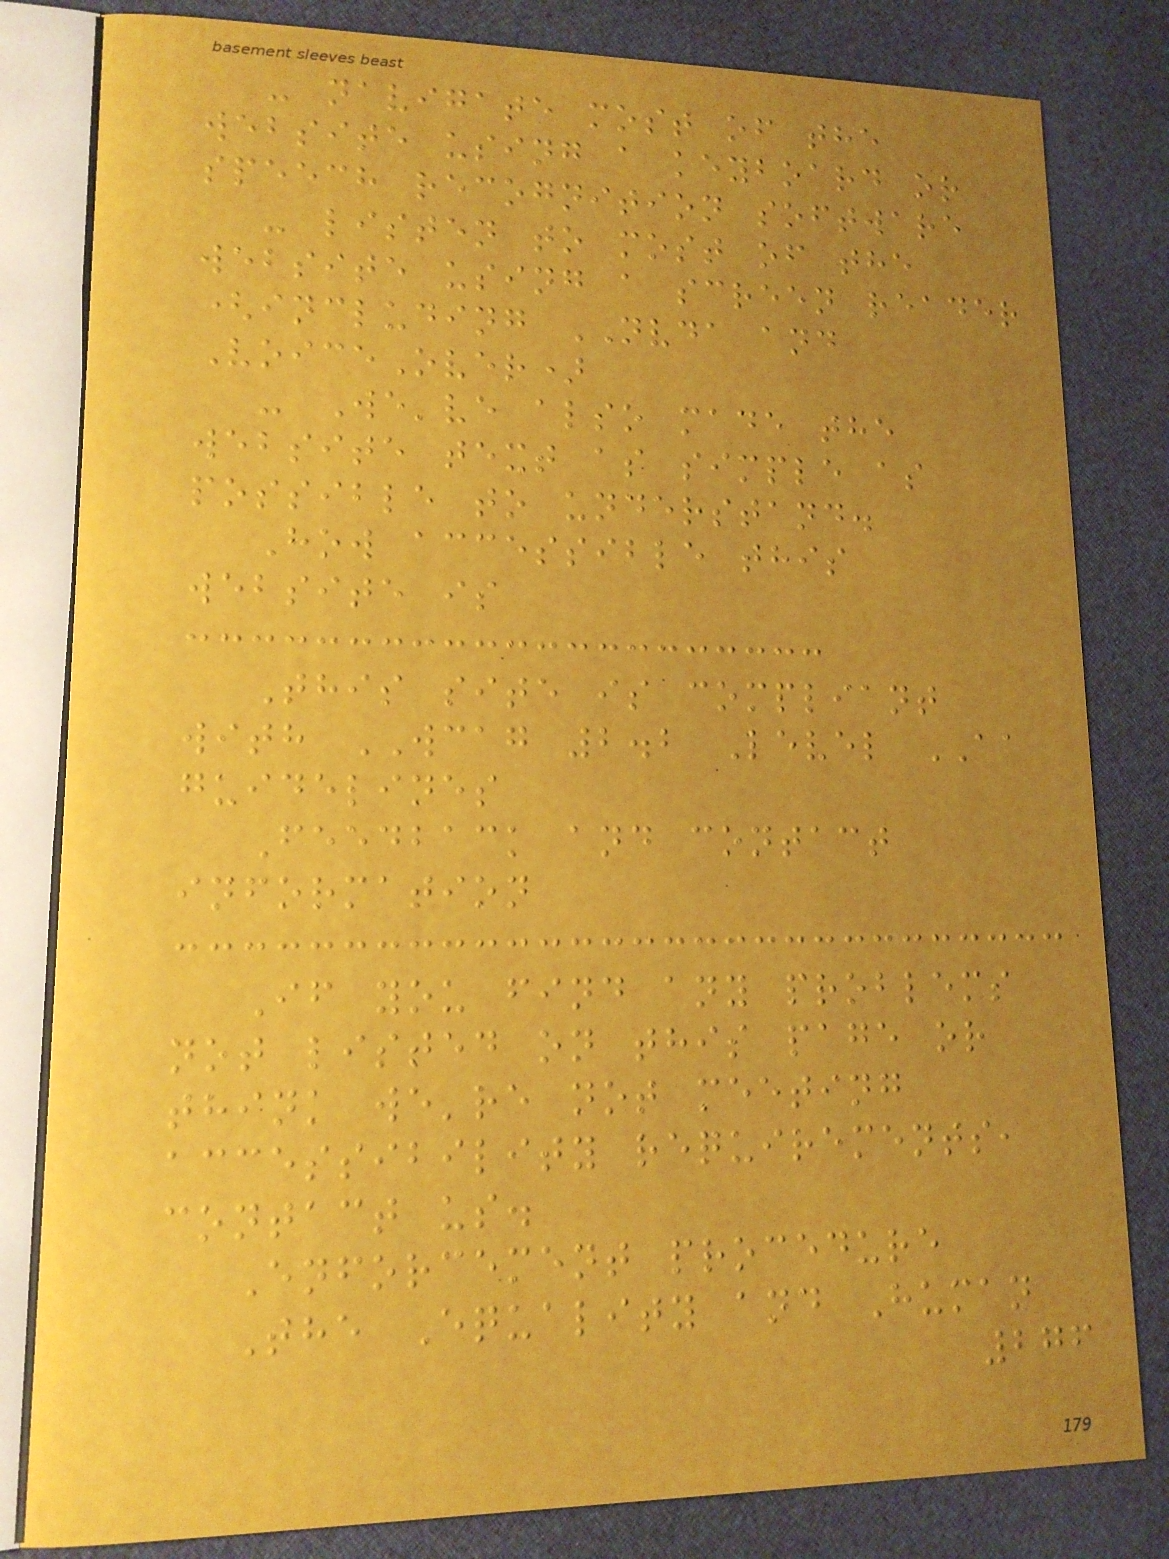- navigate most of the
website using a keyboard or
speech recognition software
- listen to most of the
website using a screen reader
(including NVDA and
VoiceOver)
- We've also made the
website text as simple as
possible to understand.
How accessible this
website is
This site is compliant
with WCAG 2.2 Level AA
guidelines
Feedback and contact
information
If you find any problems
not listed on this page or
think we're not meeting
accessibility requirements,
contact us.
Enforcement procedure
The Equality and Human
276
